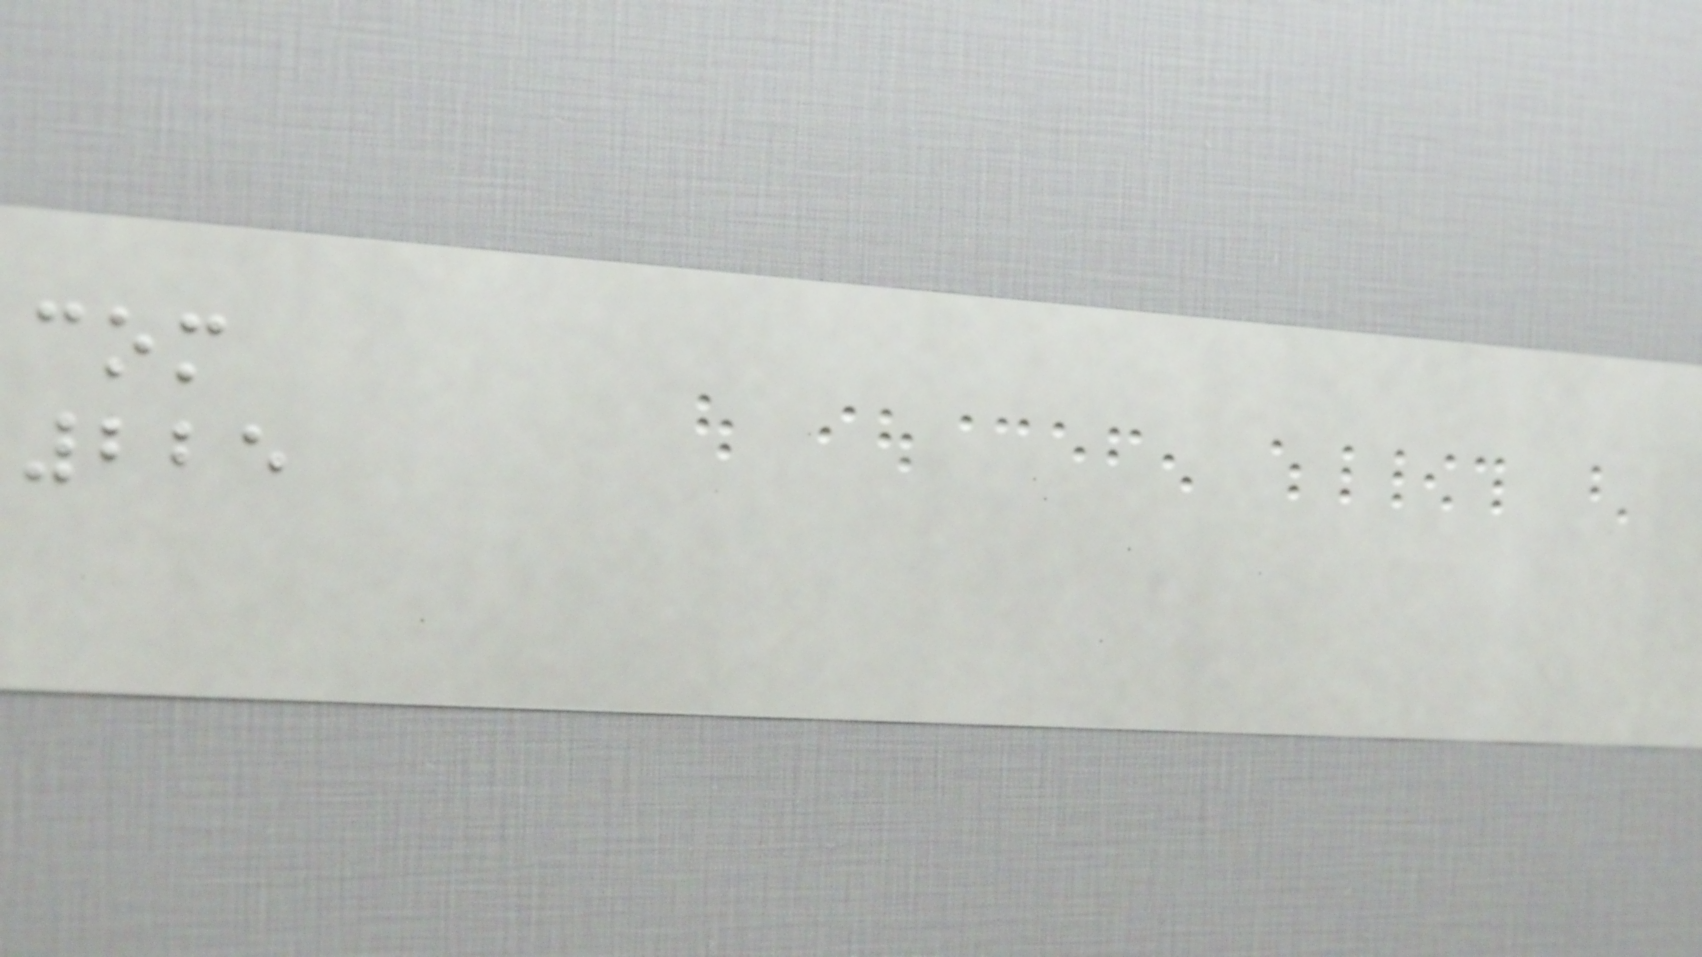com
225
